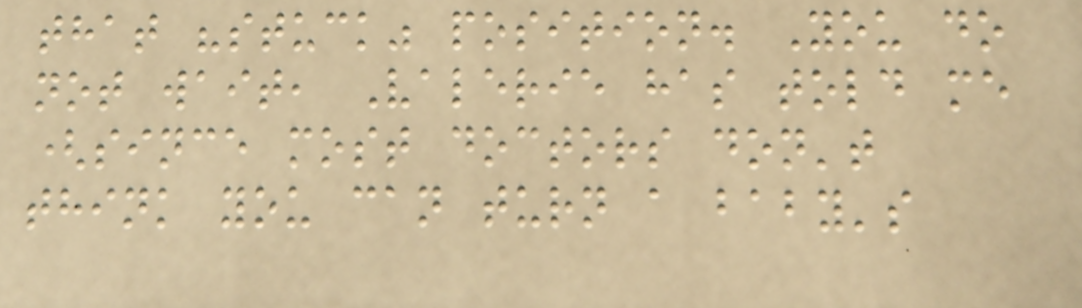that "stuck" position. You do
not wait, Valerie has told me
(since most doctors don't
think you can turn a baby's
